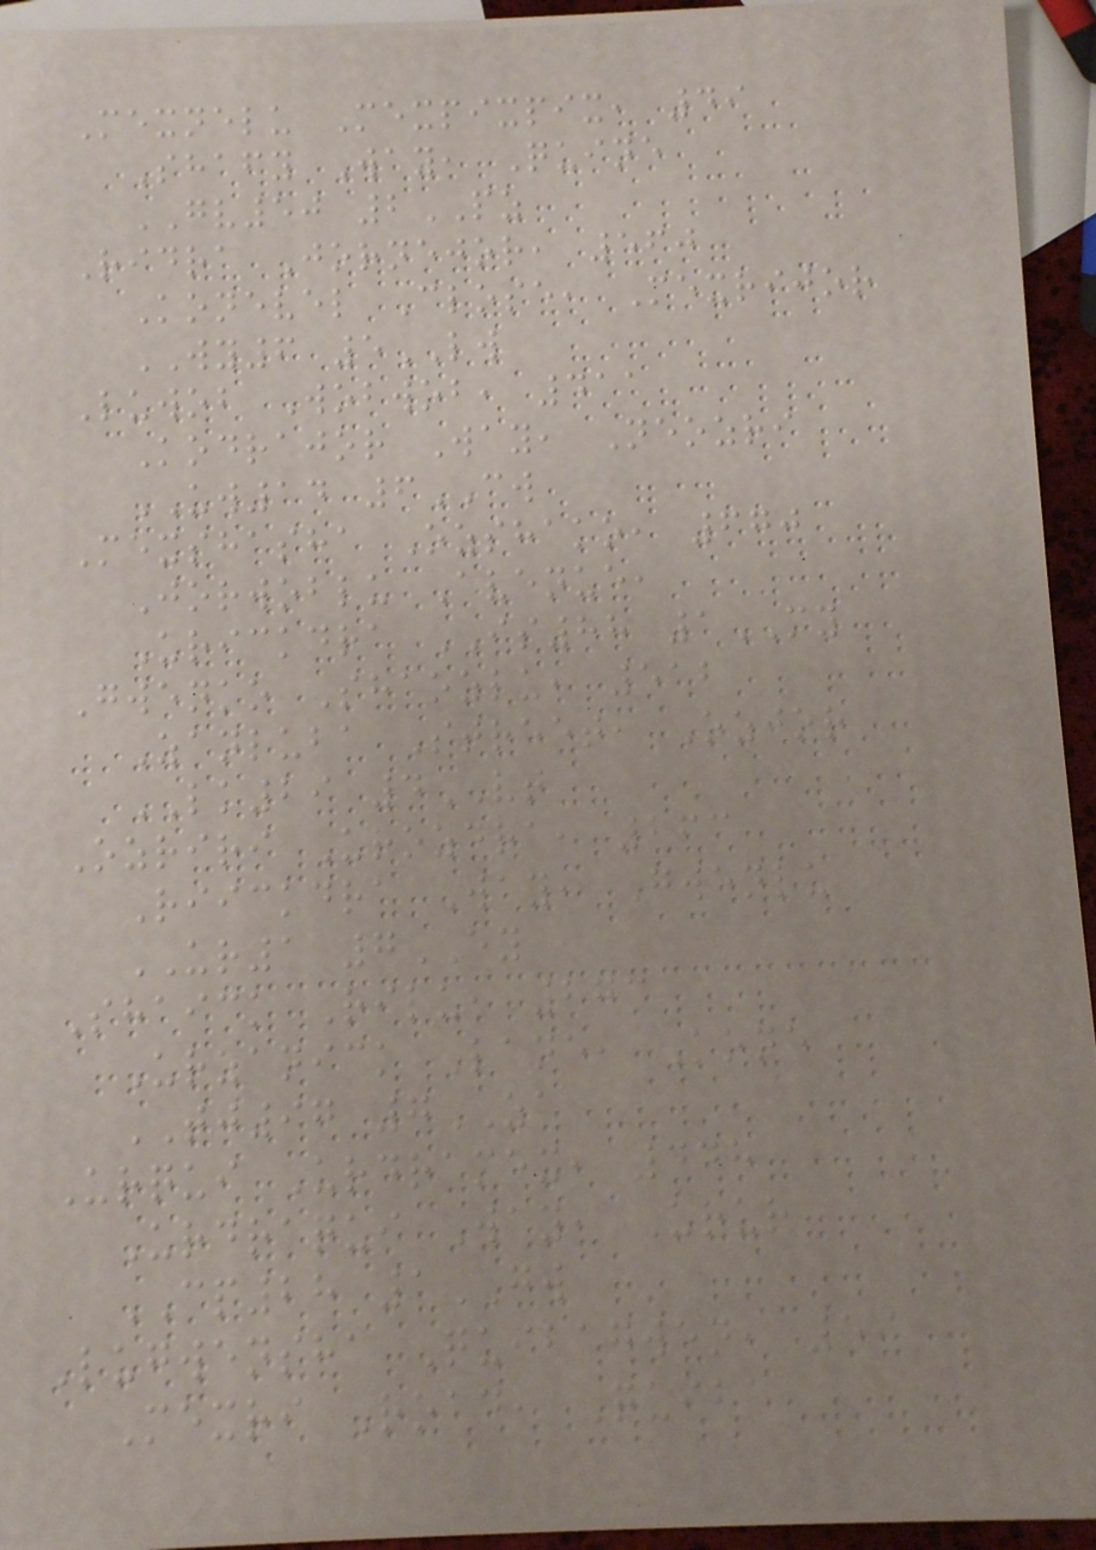Mexnelu Mexpixpix, 49
Shafy Way, Quine
GV50 2PZ
Ridra Jornejor, 560
Konevel Close, Mexrijor
WY6 5LW
Luwob Wobwob, 411
Kodrajor Way, Neozri
UW14 6CW
Mexshasha Ozshako, 670
Jorwoblu Avenue,
Urickdra IS88 1MY
Gwenko Shaozlu, 512
Zanluba Street, Ozjor
LK29 4VT
Ozriri Urozdra, 263
Riickdra Way, Gwenlu
UR1 7EY
Shaick Rilu, 273
Urzanick Lane, Kone
TJ97 7ZA
Urqui Urdramex, 448
Urdraqui Way, Urur
CP28 1GW
Lugwensha Quibagwen, 59
Mexri Road, Quiba
